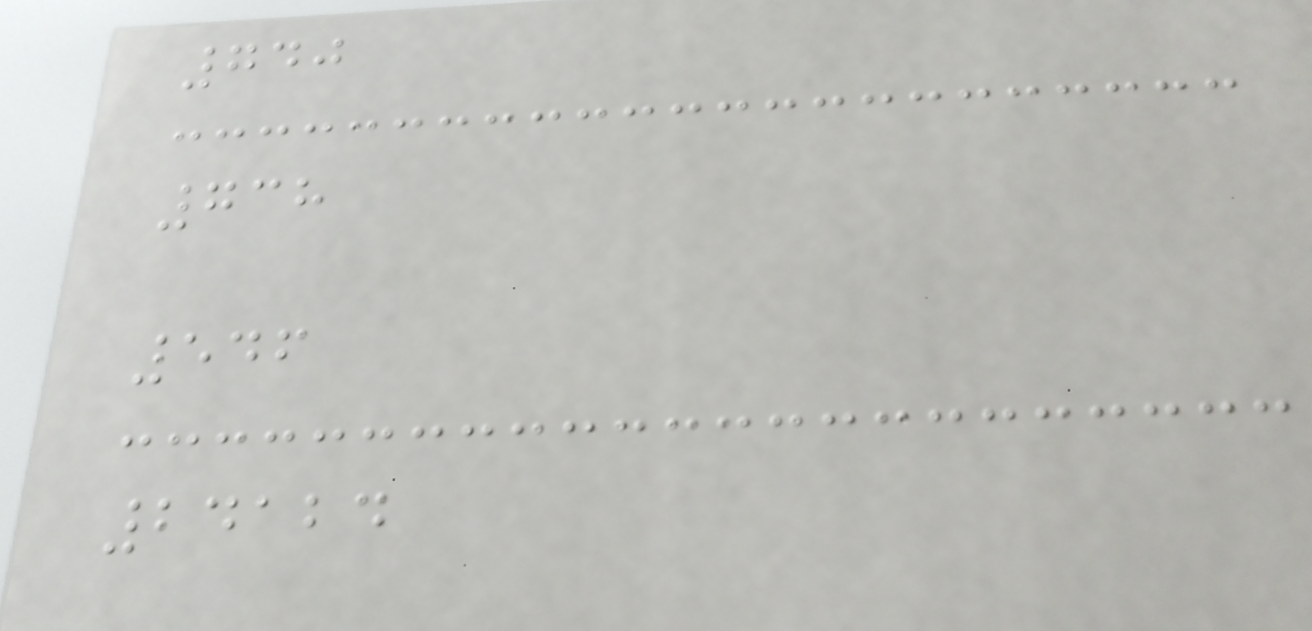740
738
546
24124
